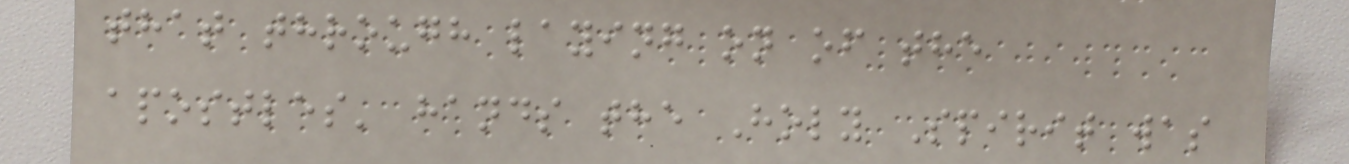that through laying on of the
apostles' hands the Holy Spirit was
